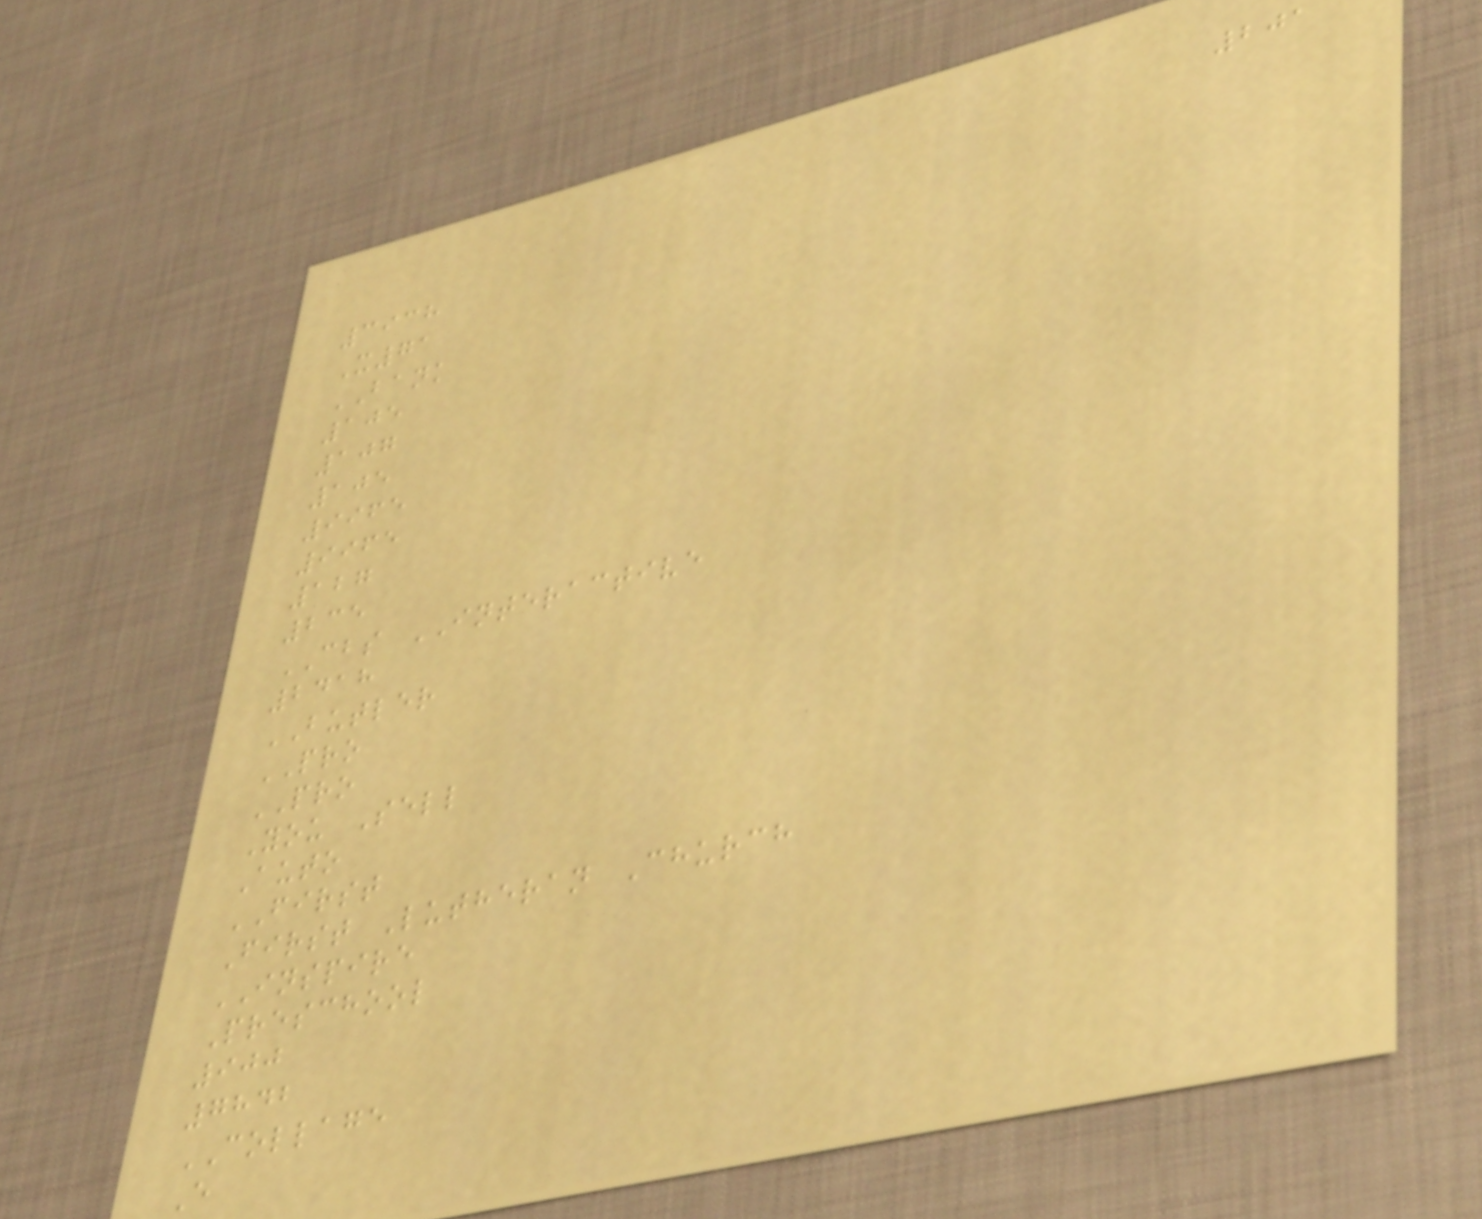201
3938
X71
BANK
105
107
105
9965
9965
127
235
CBS INTERACTIVE
2418
BUTLER
PRO
PRO
You Sell
Auto
FIRST
First Lutheran Church
INSPIRE
Preschool
900
7842
COLLAGE
E
